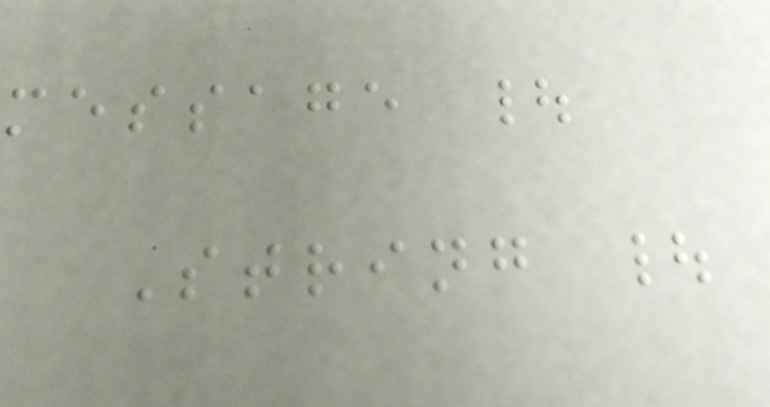message |
String |
